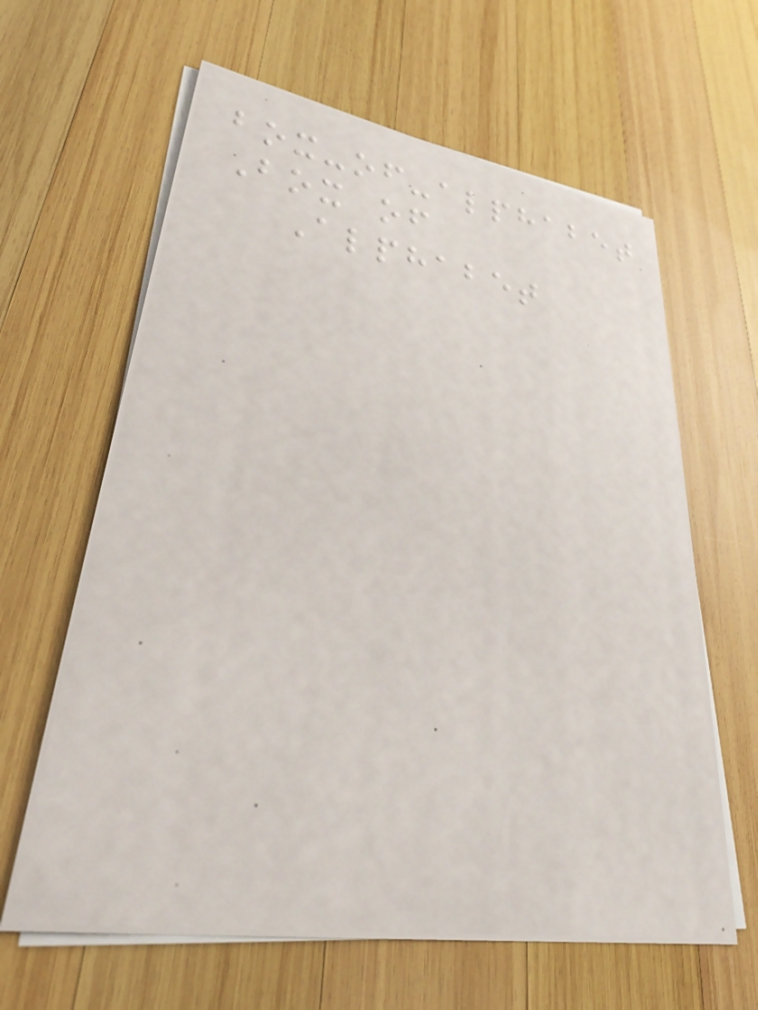box-of-alphabet
Box of
Alphabet
